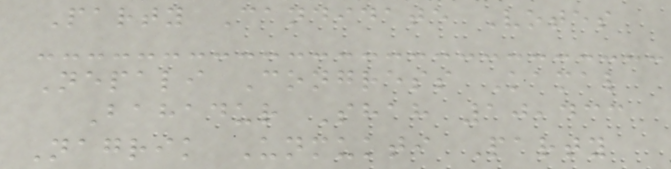Party Candidate Votes
Nepali Congress Kamal
Bahadur Shah 10,433
Nagrik Unmukti Party
